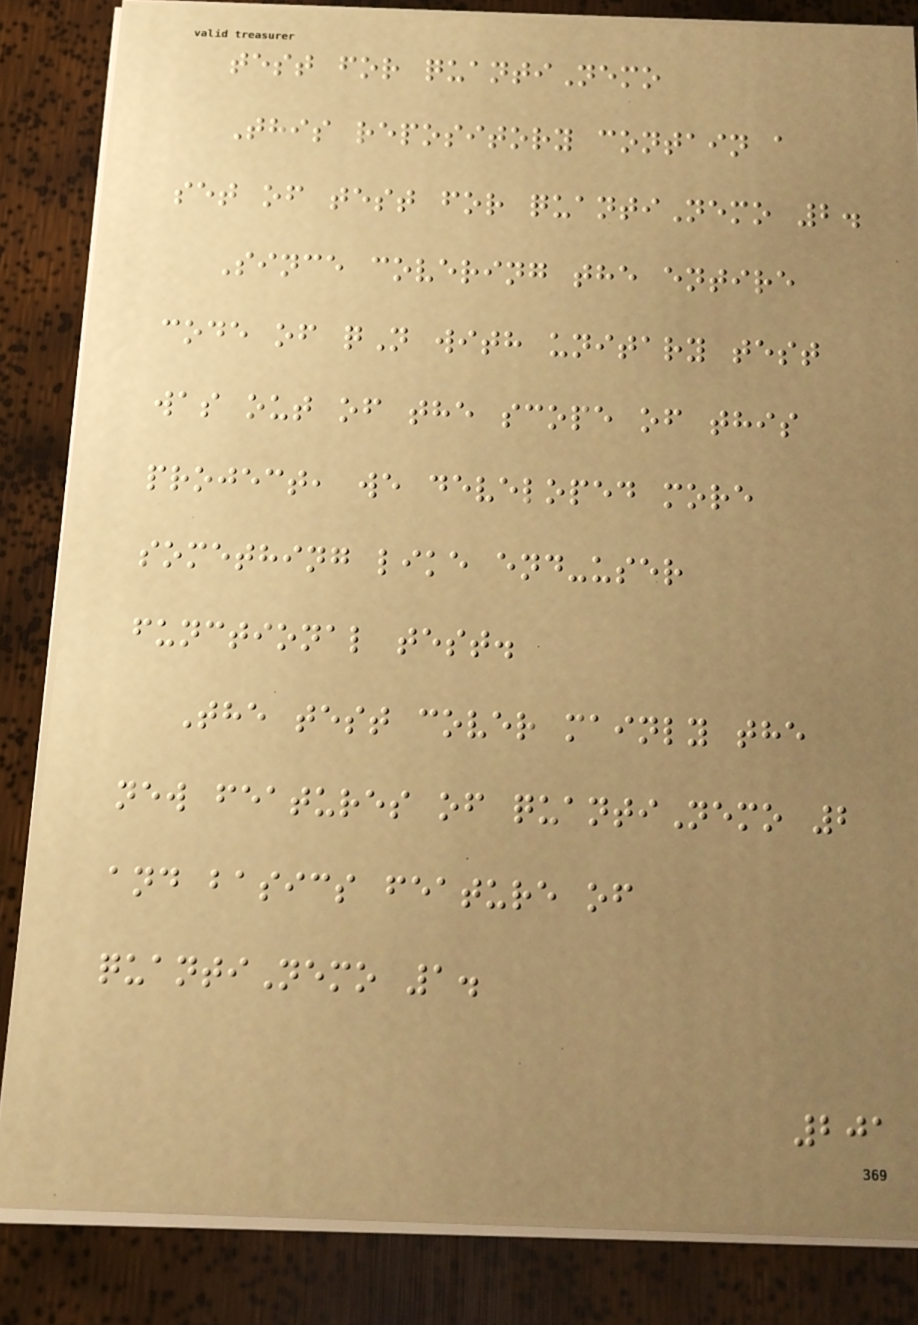test for quantiNemo
This repository contain a
set of test for quantiNemo 2.
Since covering the entire
code of qN with unitary test
was out of the scope of this
project, we developed more
something like end-user
functional test.
The test cover mainly the
new features of quantiNemo 2
and basics feature of
quantiNemo 1.
201
